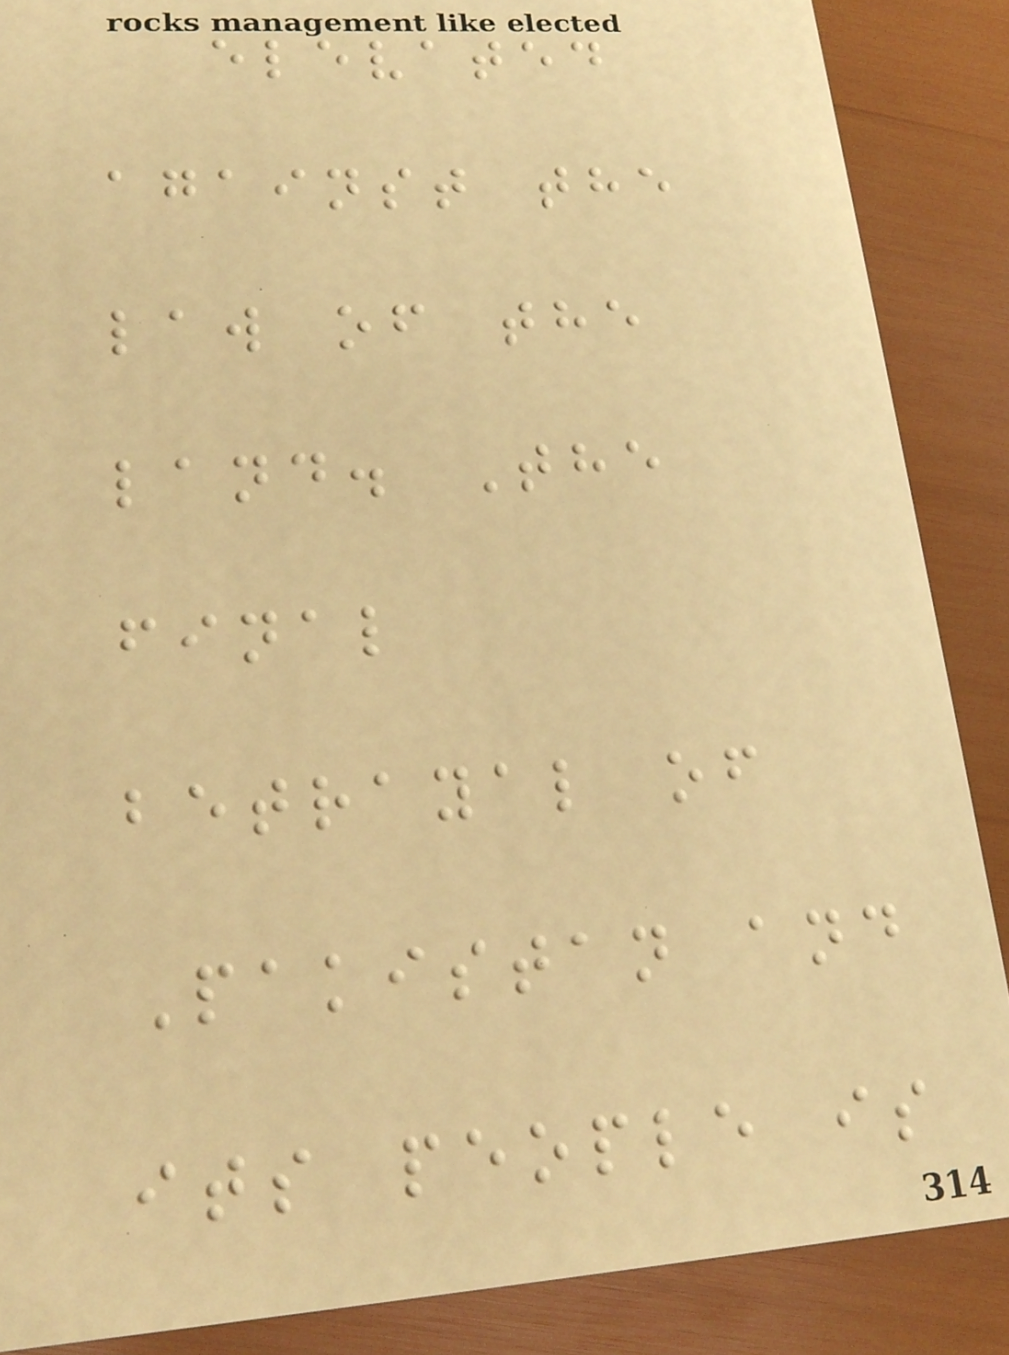elevated
against the
law of the
land. The
final
betrayal of
Pakistan and
its people is
